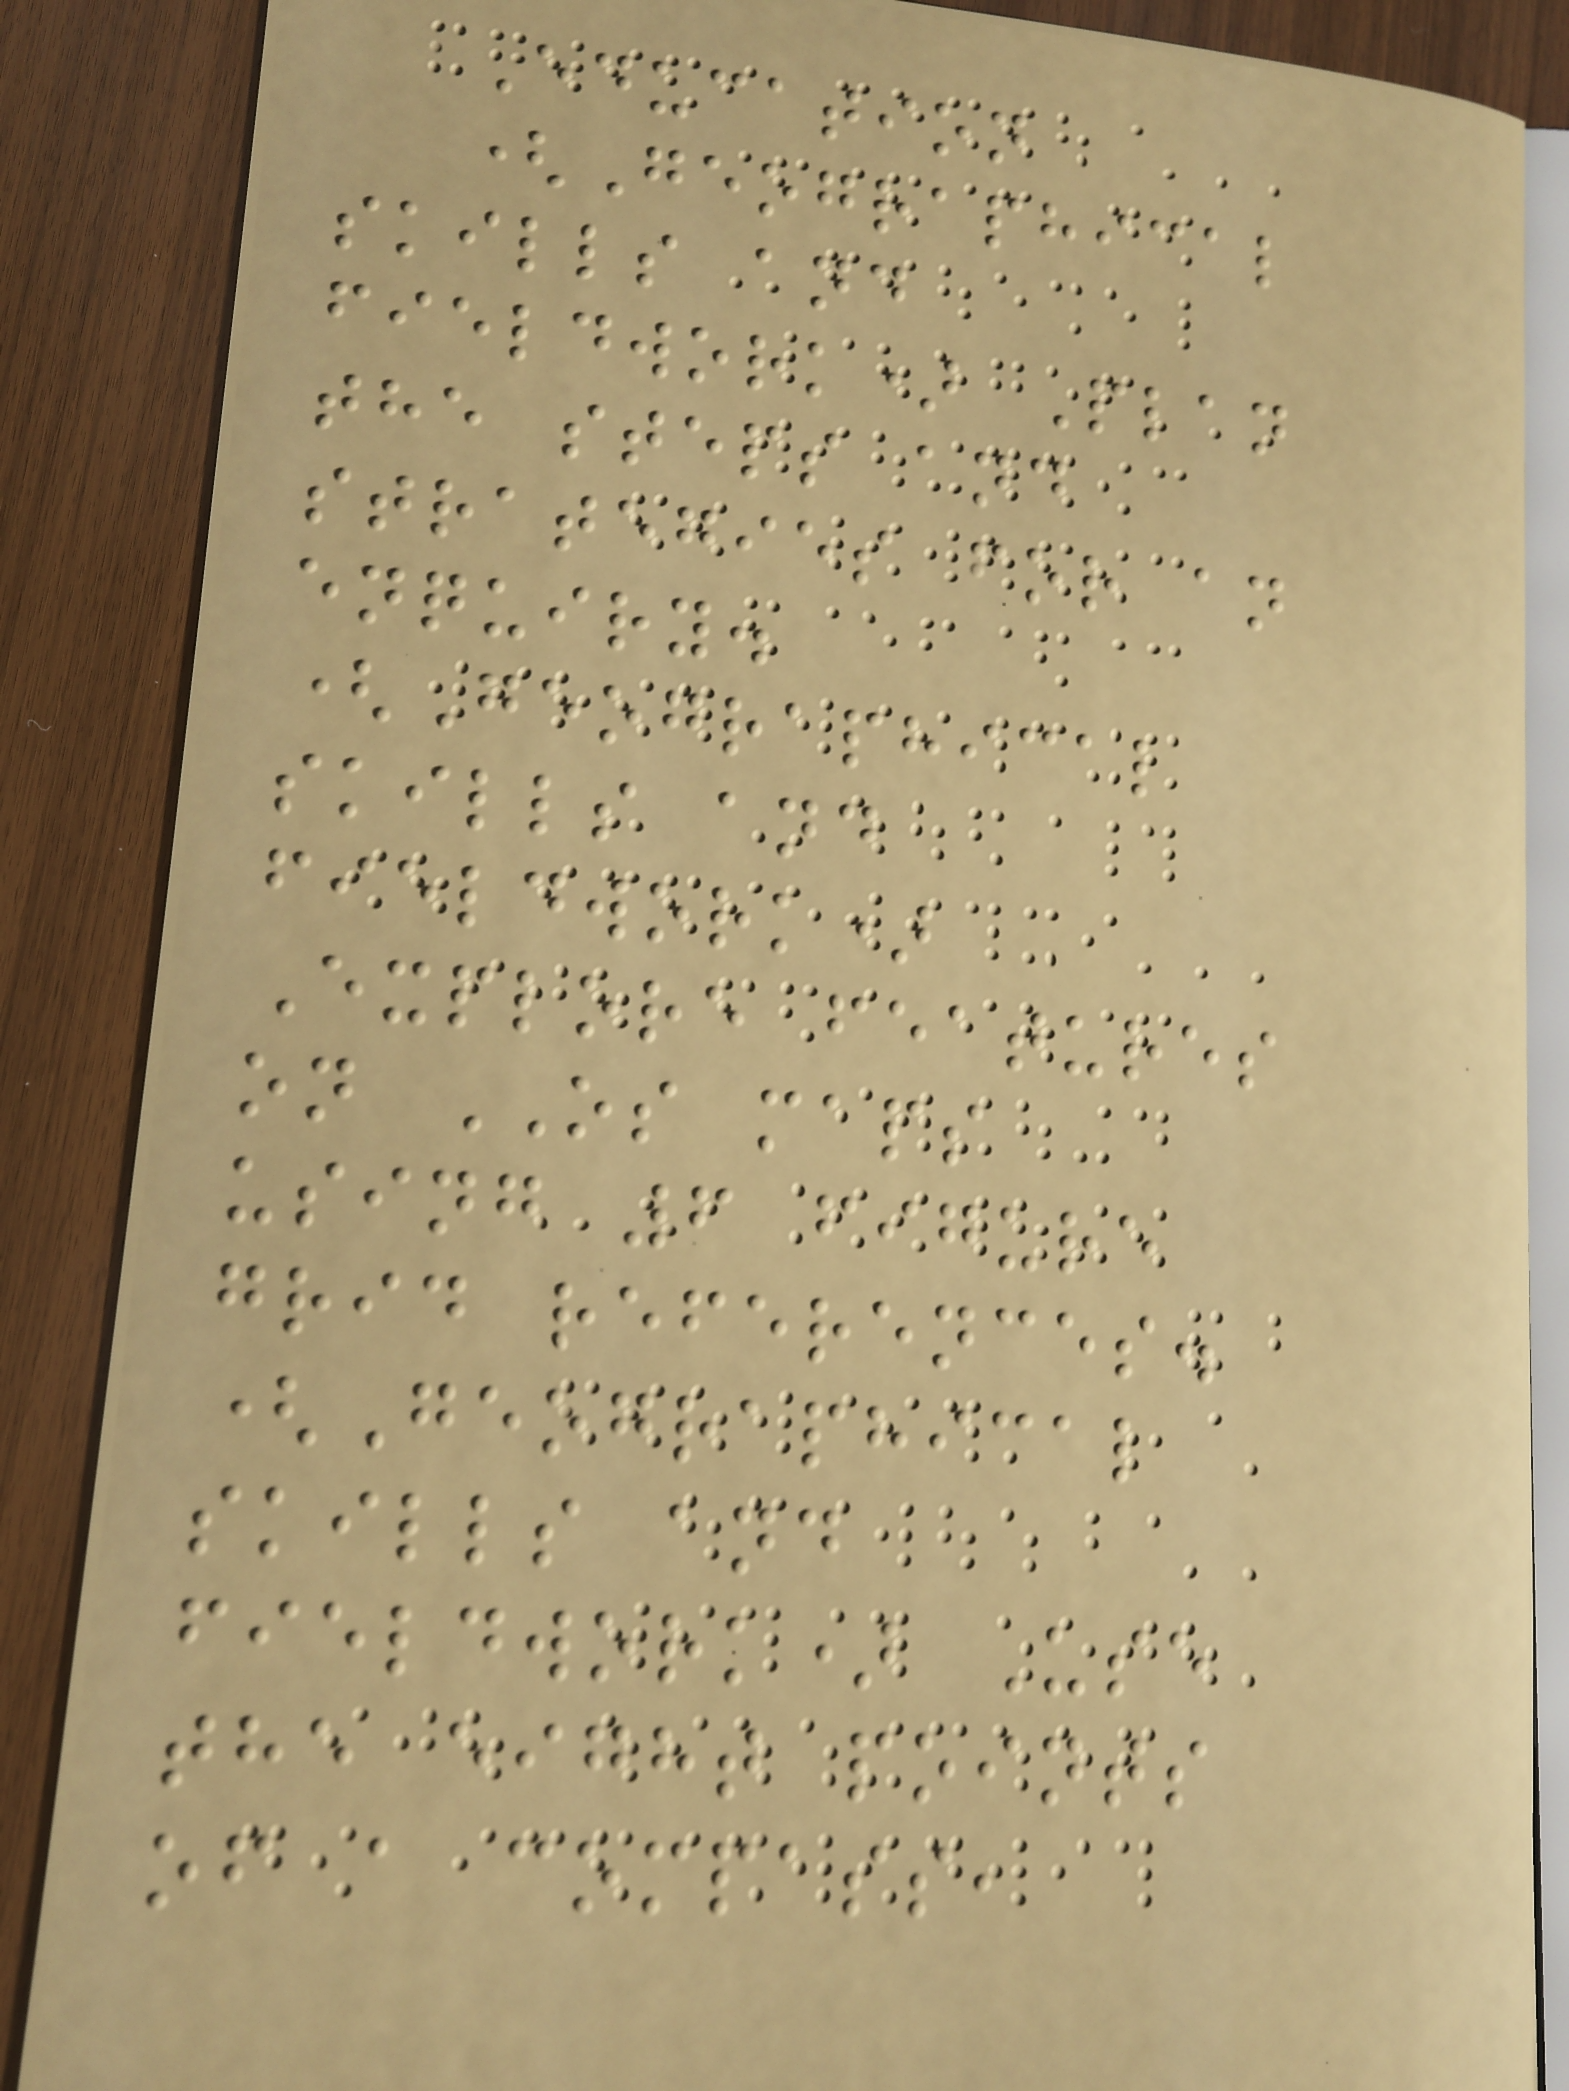Education
(Geographical
skills and
fieldwork) Plan
the steps and
strategies for an
enquiry.
(Geographical
skills and
fieldwork)
Explore features
on OS maps
using 6 figure
grid references.
(Geographical
skills and
fieldwork) Use
the eight points
of a compass,
